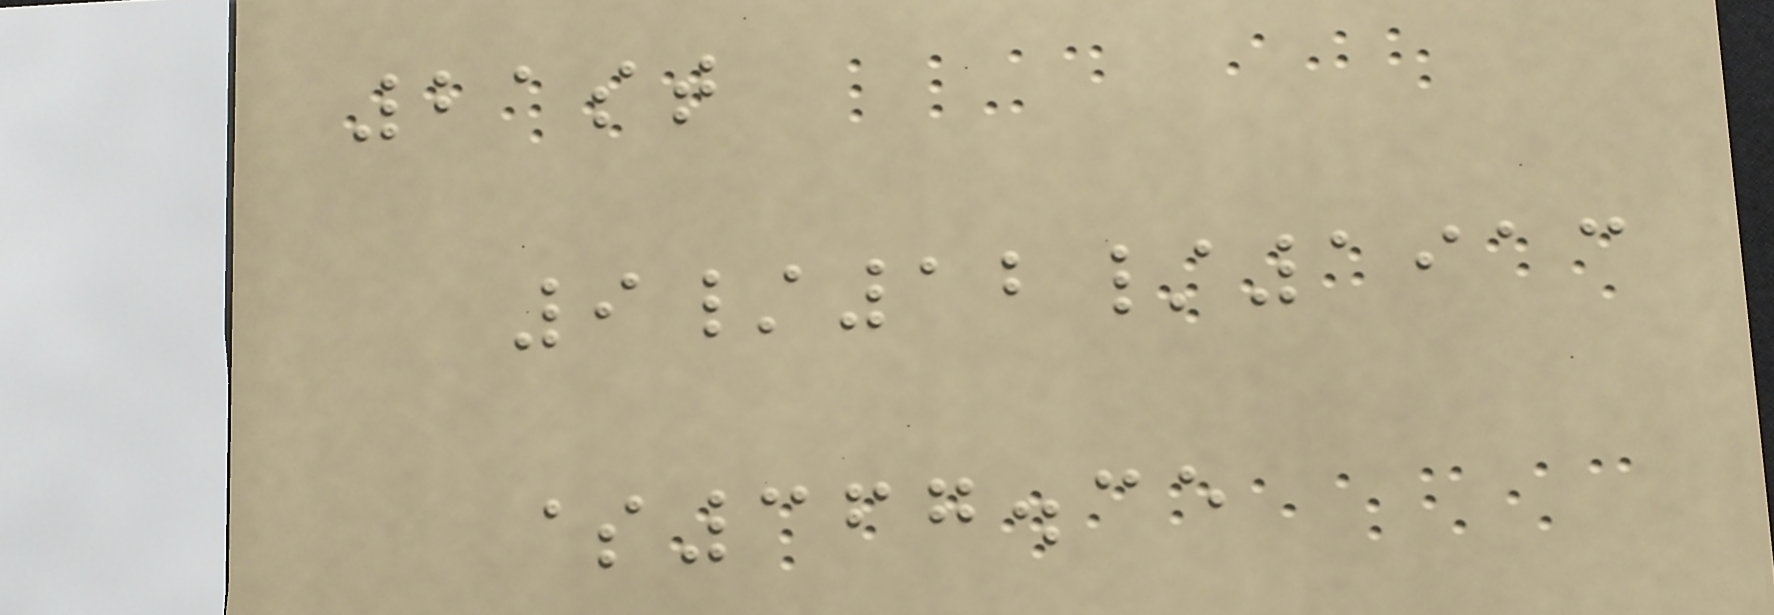21st
9/12/1913
$367.35
